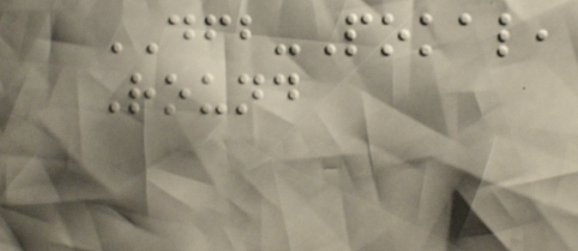DFB-Pokal,
Round
